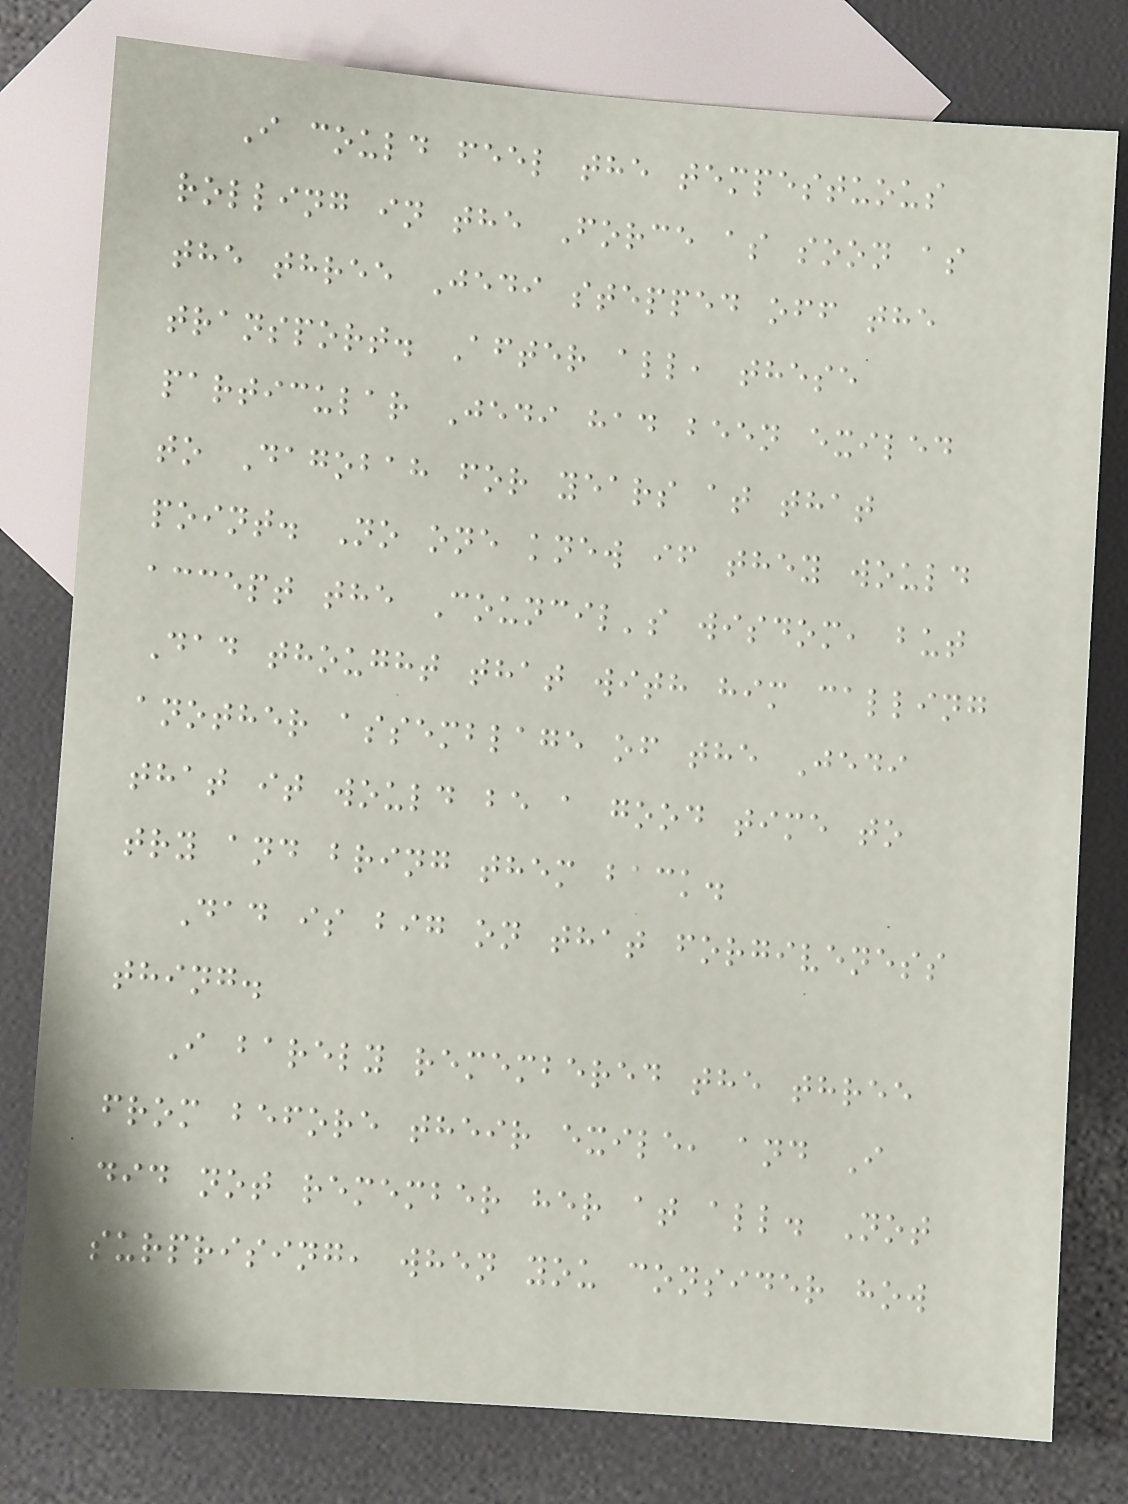I could feel the tempestuous
rolling in the Force as soon as
the three Jedi stepped off the
transport. After all, these
particular Jedi had been exiled
to Dagobah for years at that
point. No one knew if they would
accept the Council's wisdom, but
Dad thought that with him calling
another assemblage of the Jedi
that it would be a good time to
try and bring them back.
Dad is big on that forgiveness
thing.
I barely remembered the three
from before their exile, and I
did not remember her at all. Not
surprising, when you consider how
